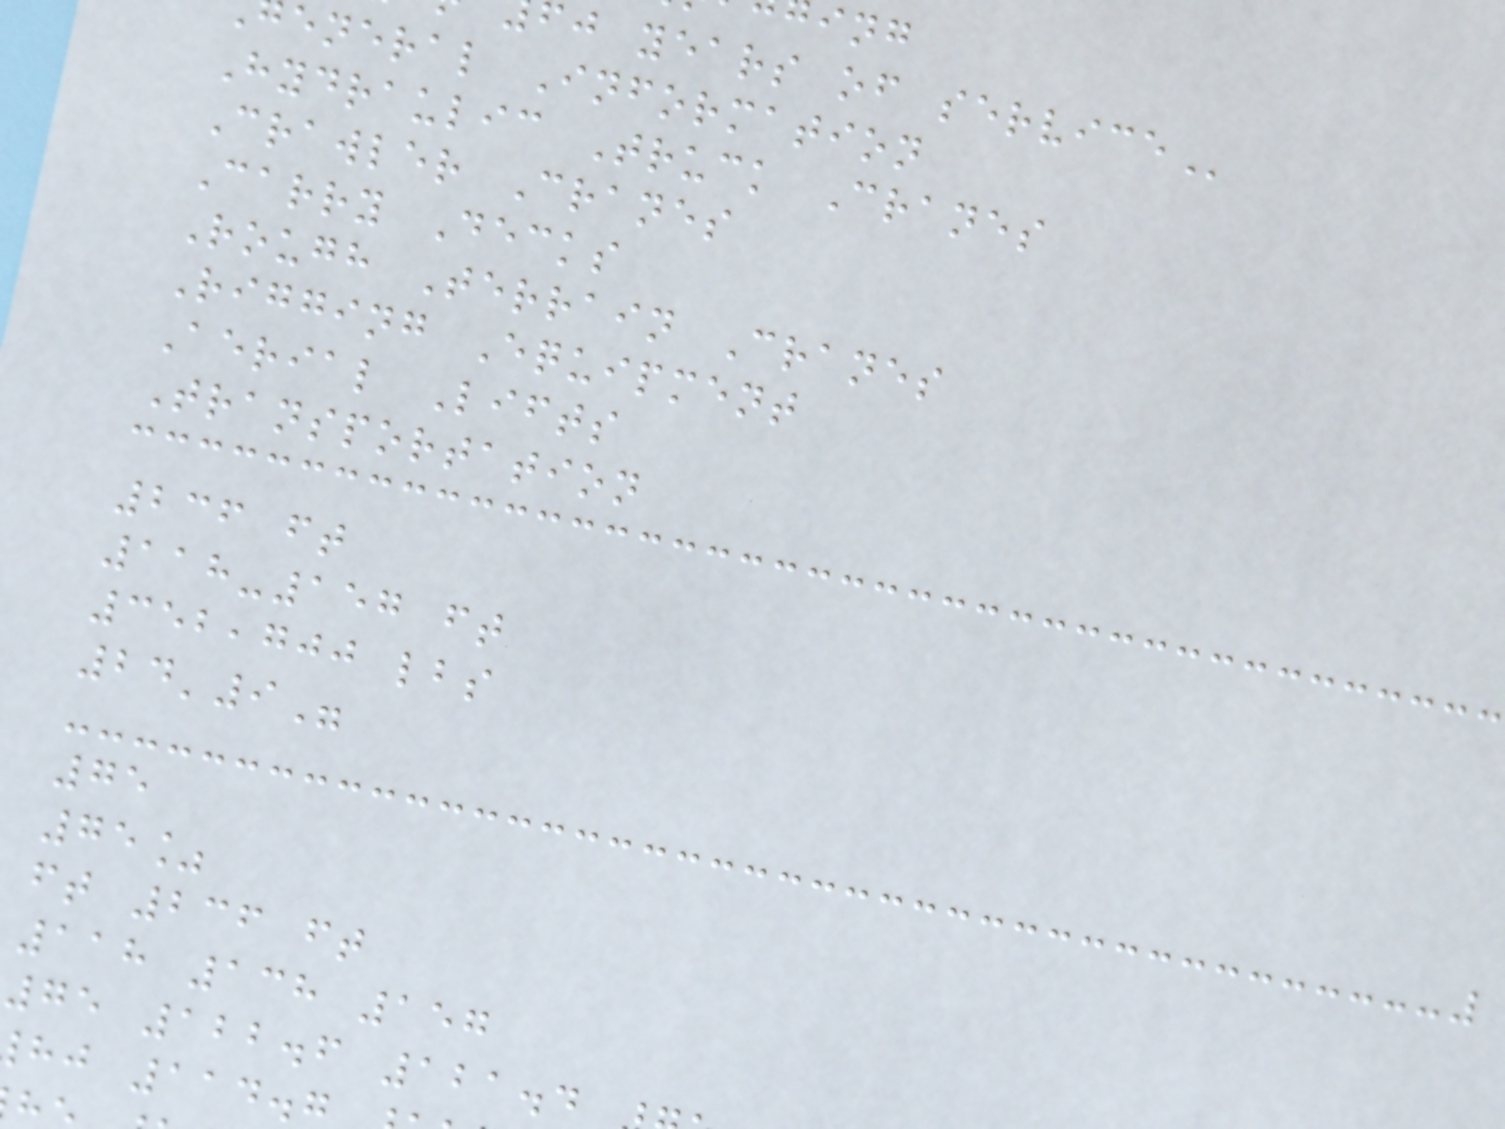fj years of
eneral Information
Hydraulic Truck Cranes
Crawler Cranes
Carry Decks
Rough Terrain Cranes
Rigging Equipment
Aerial Lifts
Transportation
236 ft
118-157 ft
352,700 lbs
24'9"
75
75%
ft 236 ft
118 138 157
75 122.6 121.4
hj 114.
